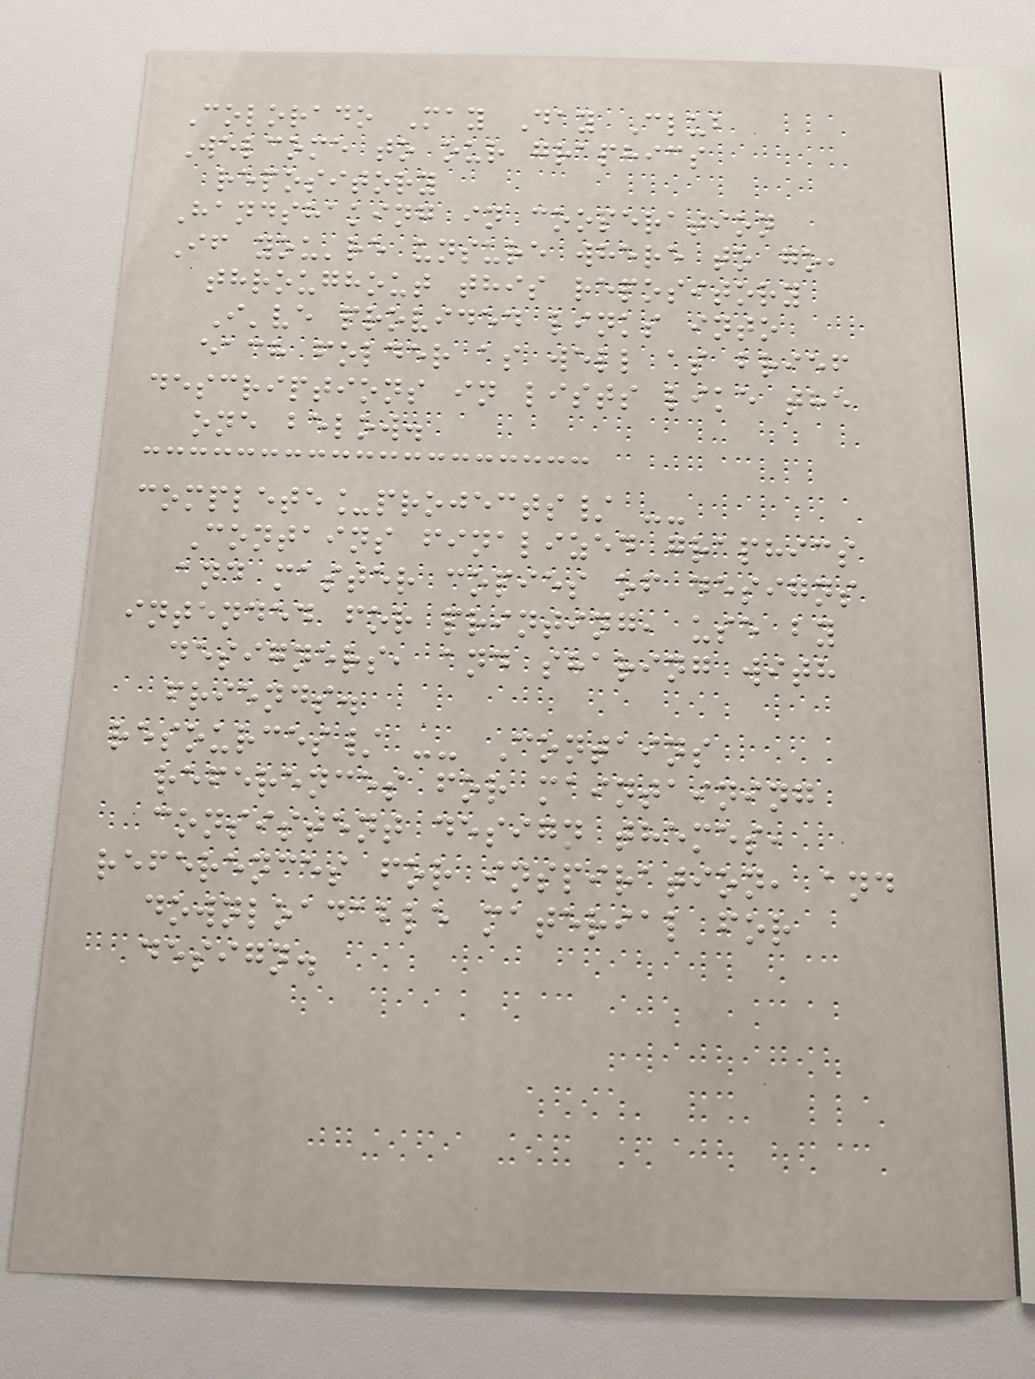Colorado May Day Club
Welcome to our graphics
repository
Handshaking in cooperation
If you're unsure where to go,
throughout this repository
I've provided links into
each folder as well as brief
descriptions in lists like the
one below.
complete_projects/ --
Contains finalized graphics
and master copies of designs
intended for printing, use by
designers, and sharing with
friends.
resources/ -- Contains
references for maintaining
consistent design themes,
references for inspiration, and
downloadable material for
design.
